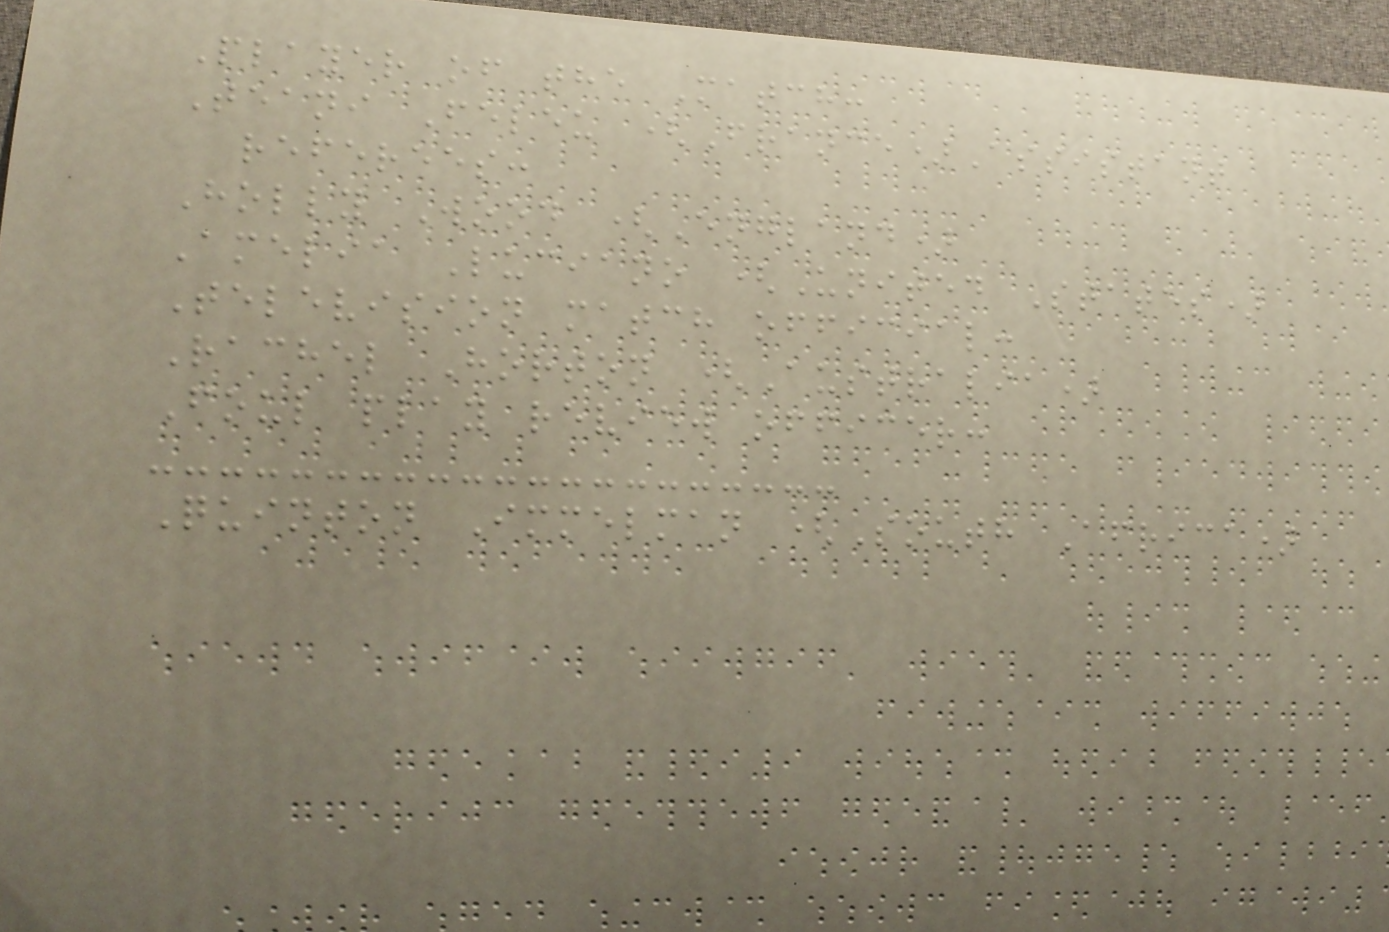Player of the Match:
Teani Feleu (France)Assistant
referees:
Holly Wood (England)
Amelia Luciano (United States)
Television match official:
Rachel Horton (Australia)
Foul play review officer:
Quinton Immelman (South Africa)
